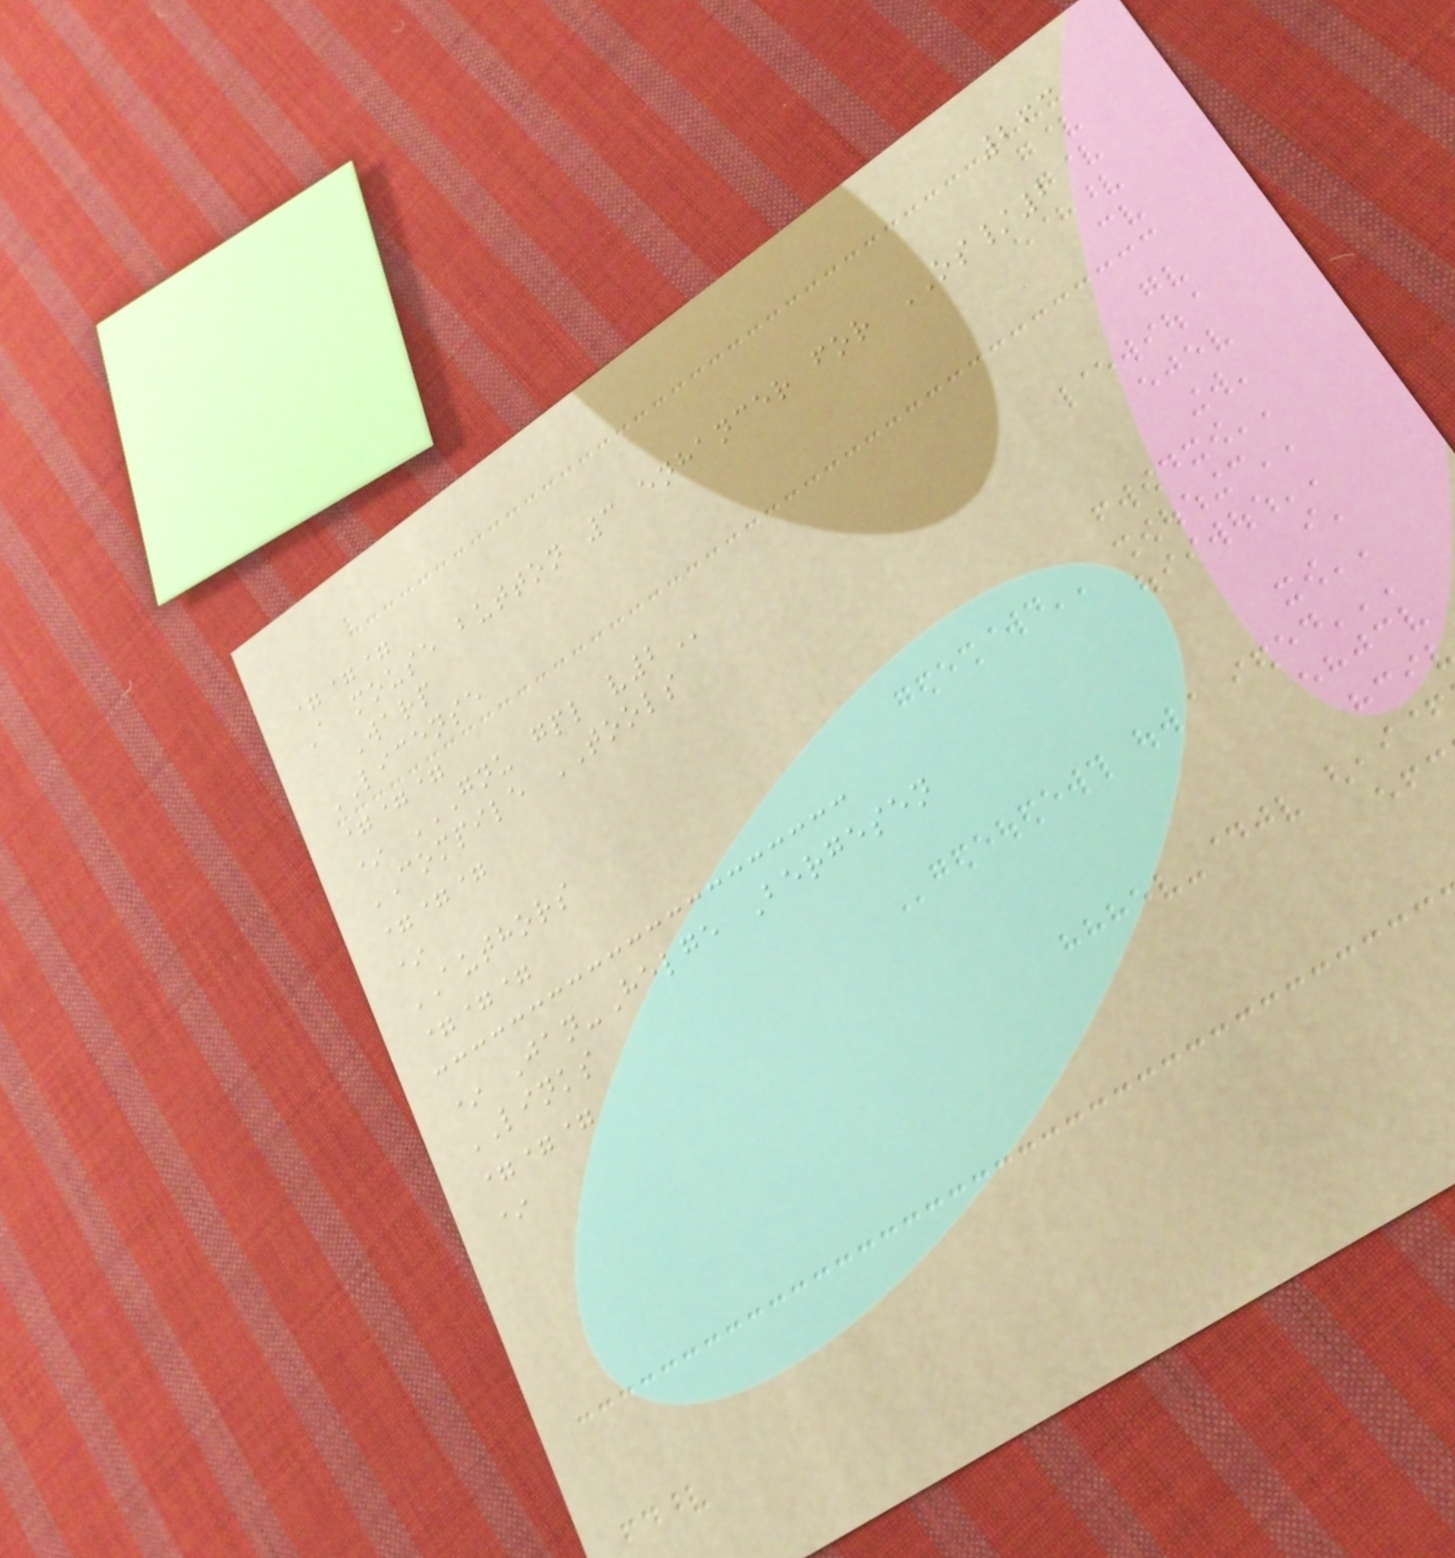263
===
A mouse button 3 enhancer for OS/2
Warp
LICENSE
===
* GNU GPL V2
COMPILE TOOLS
===
*
AUTHORS
===
* Jan-Helge Bergesen
LINKS
===
*
